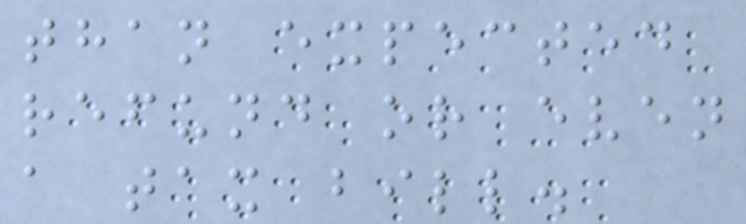than expected
refund or even
a tax bill.
